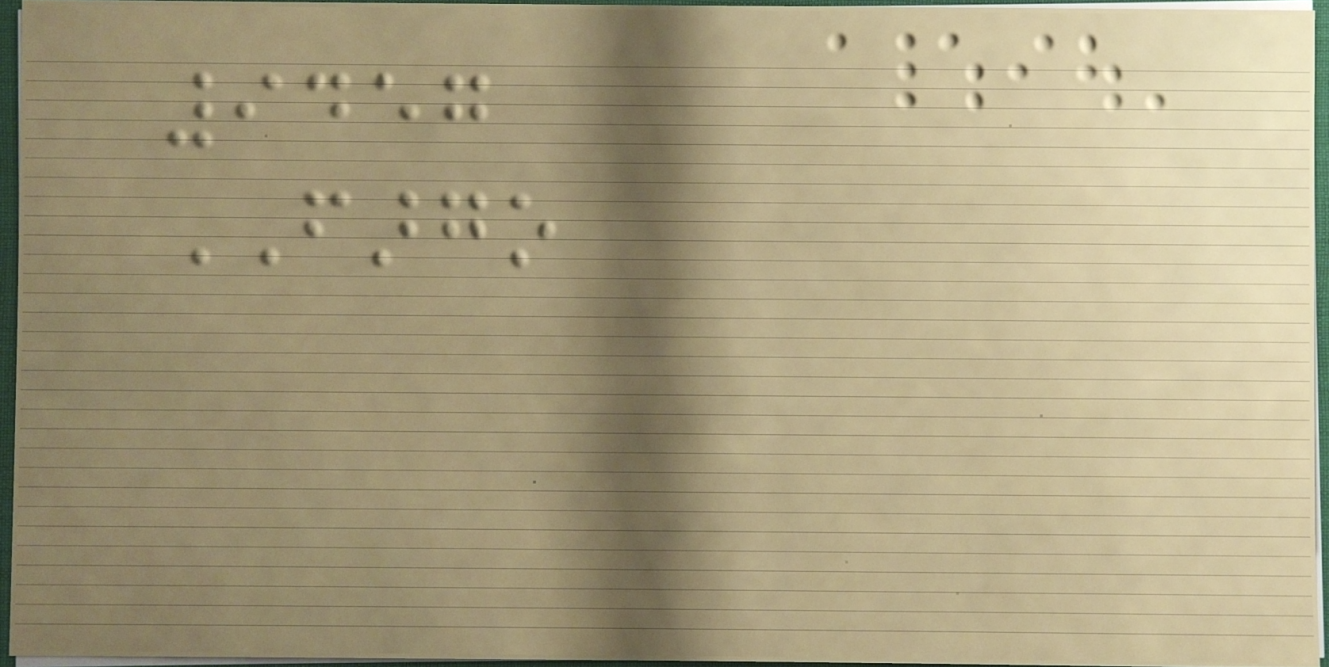9457
FARGO
